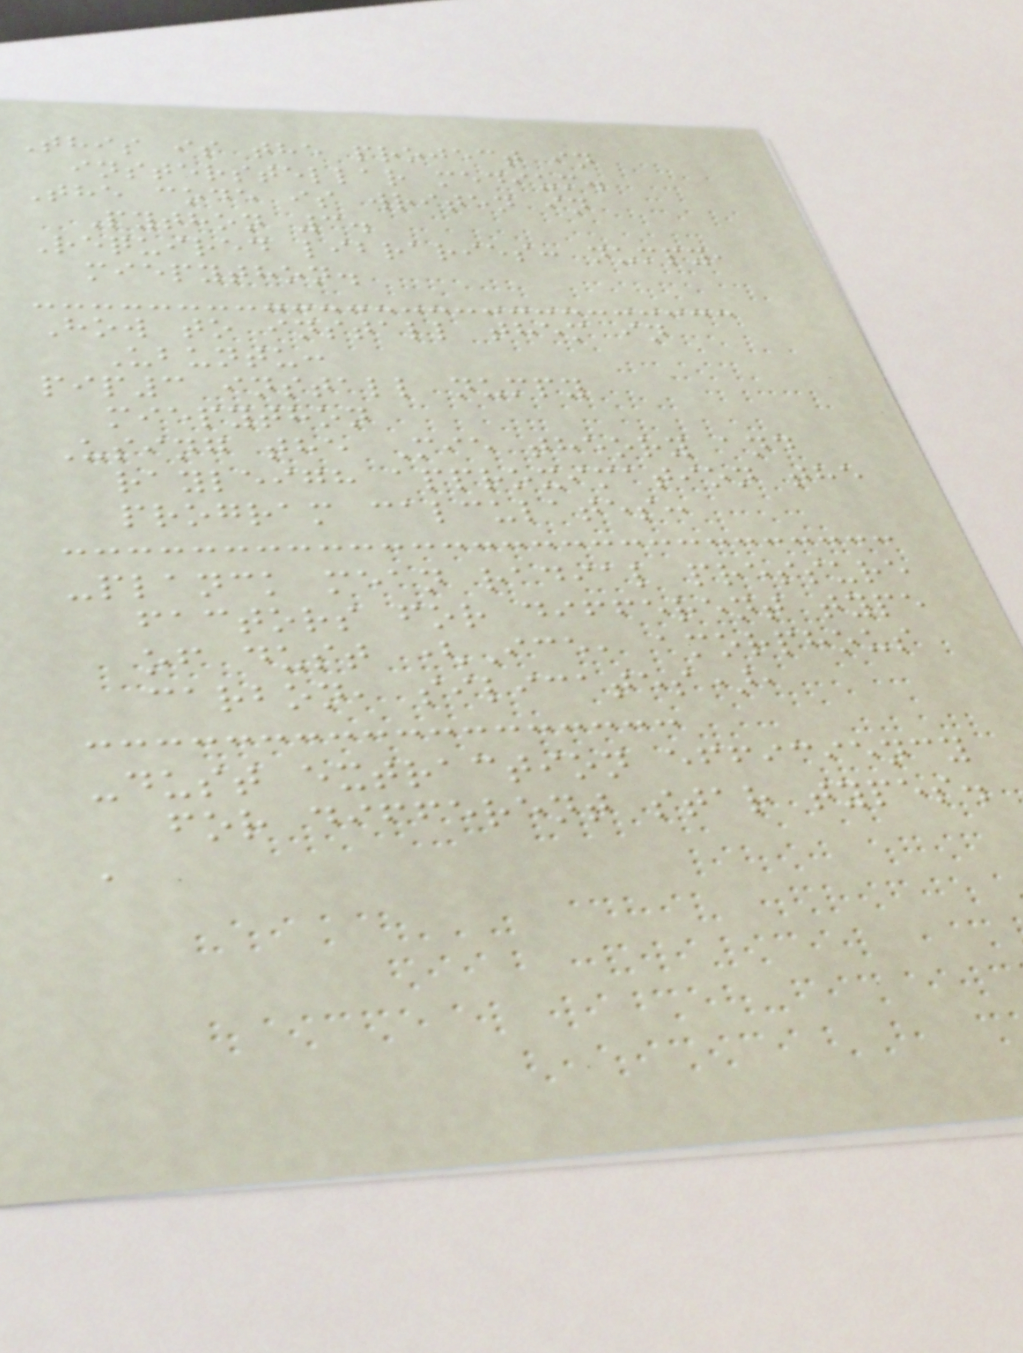This is the project in
insterstellar medium.
The code is writen in
Python 3.
Required libraries: numpy,
miepython.
How to install them in
Ubuntu:
pip3 install numpy
miepython
Using the Mie theory and
rayleigh approximation the
program calculates:
-planck mean radial pressure
factors for different type
of dust (Ice, amorphous
carbon, silicates),
-dust extraction efficiency
for different star types.
,
